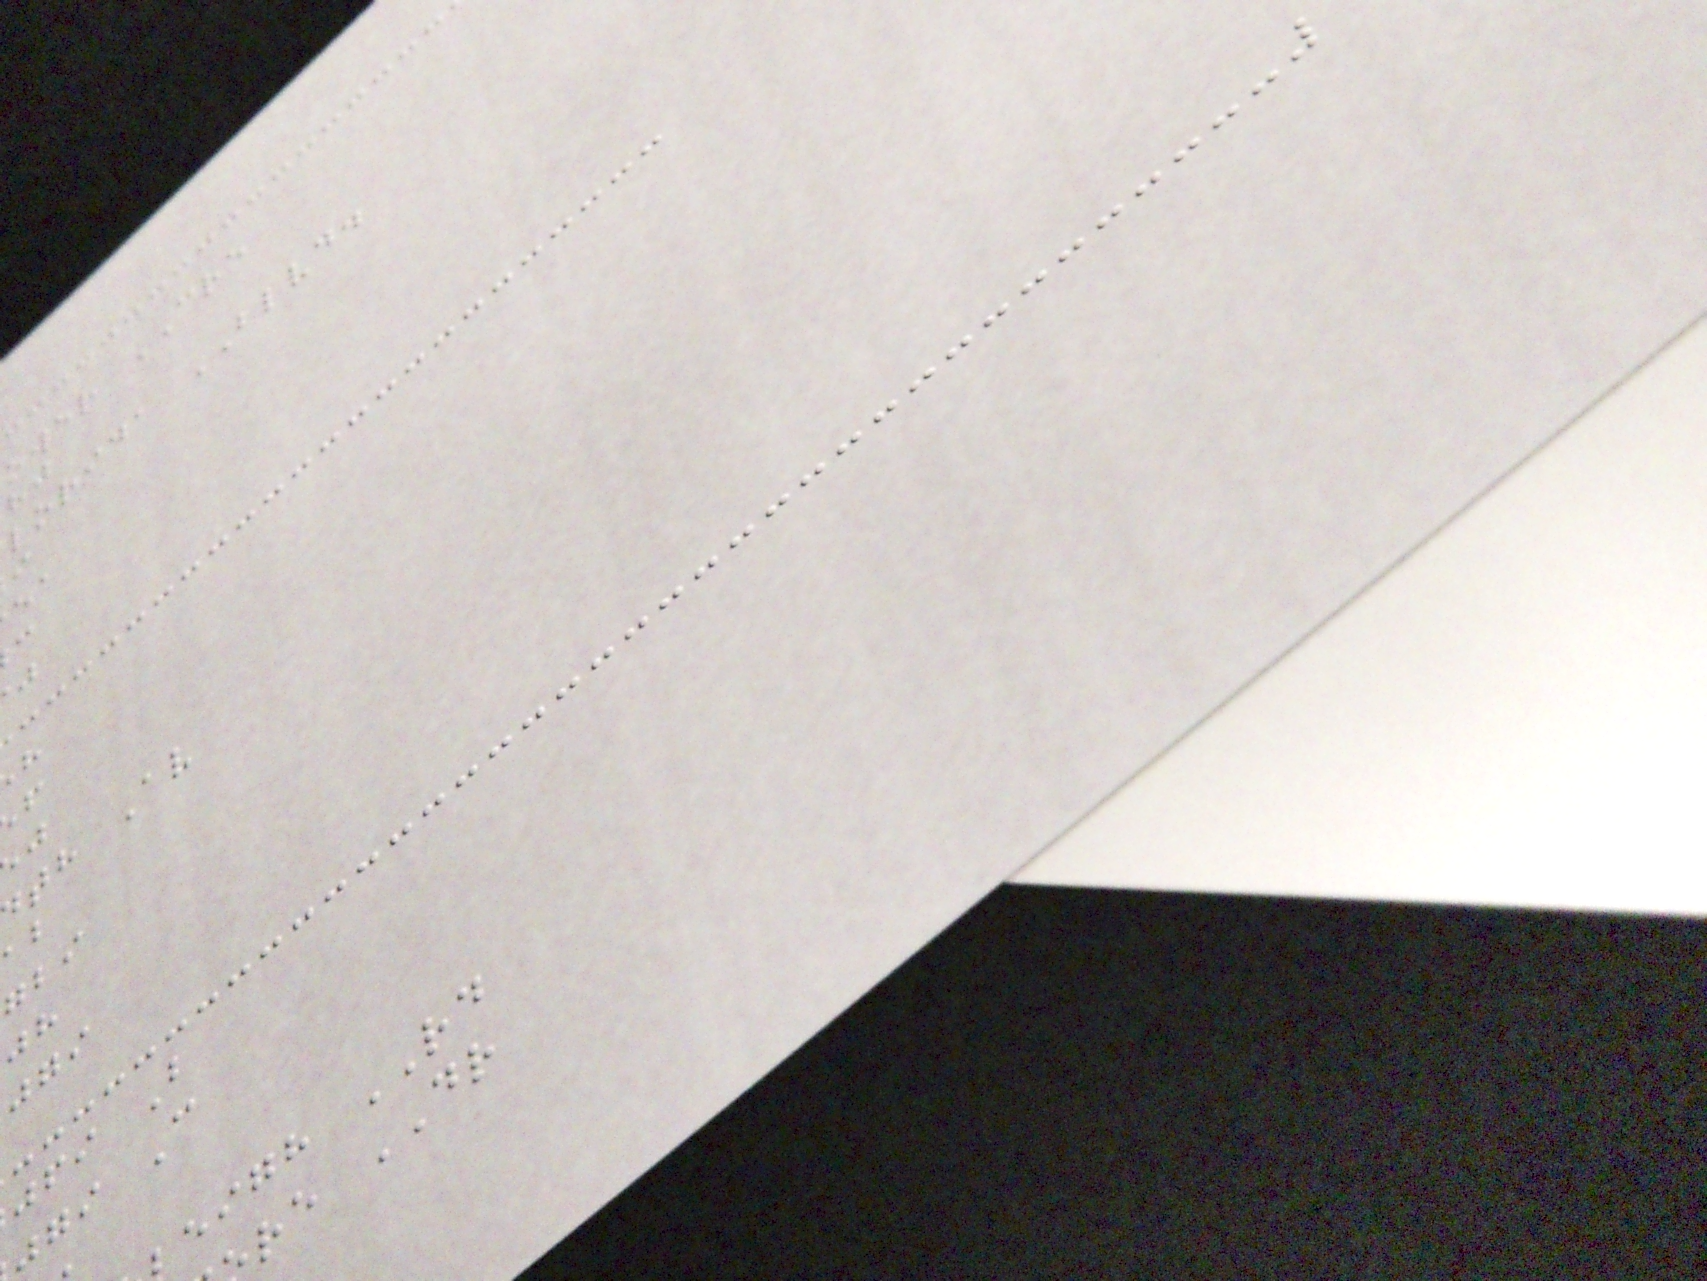ower CRE
lorida BLVD.
th Av
jfi B
gi C
eigh RD
re DR
